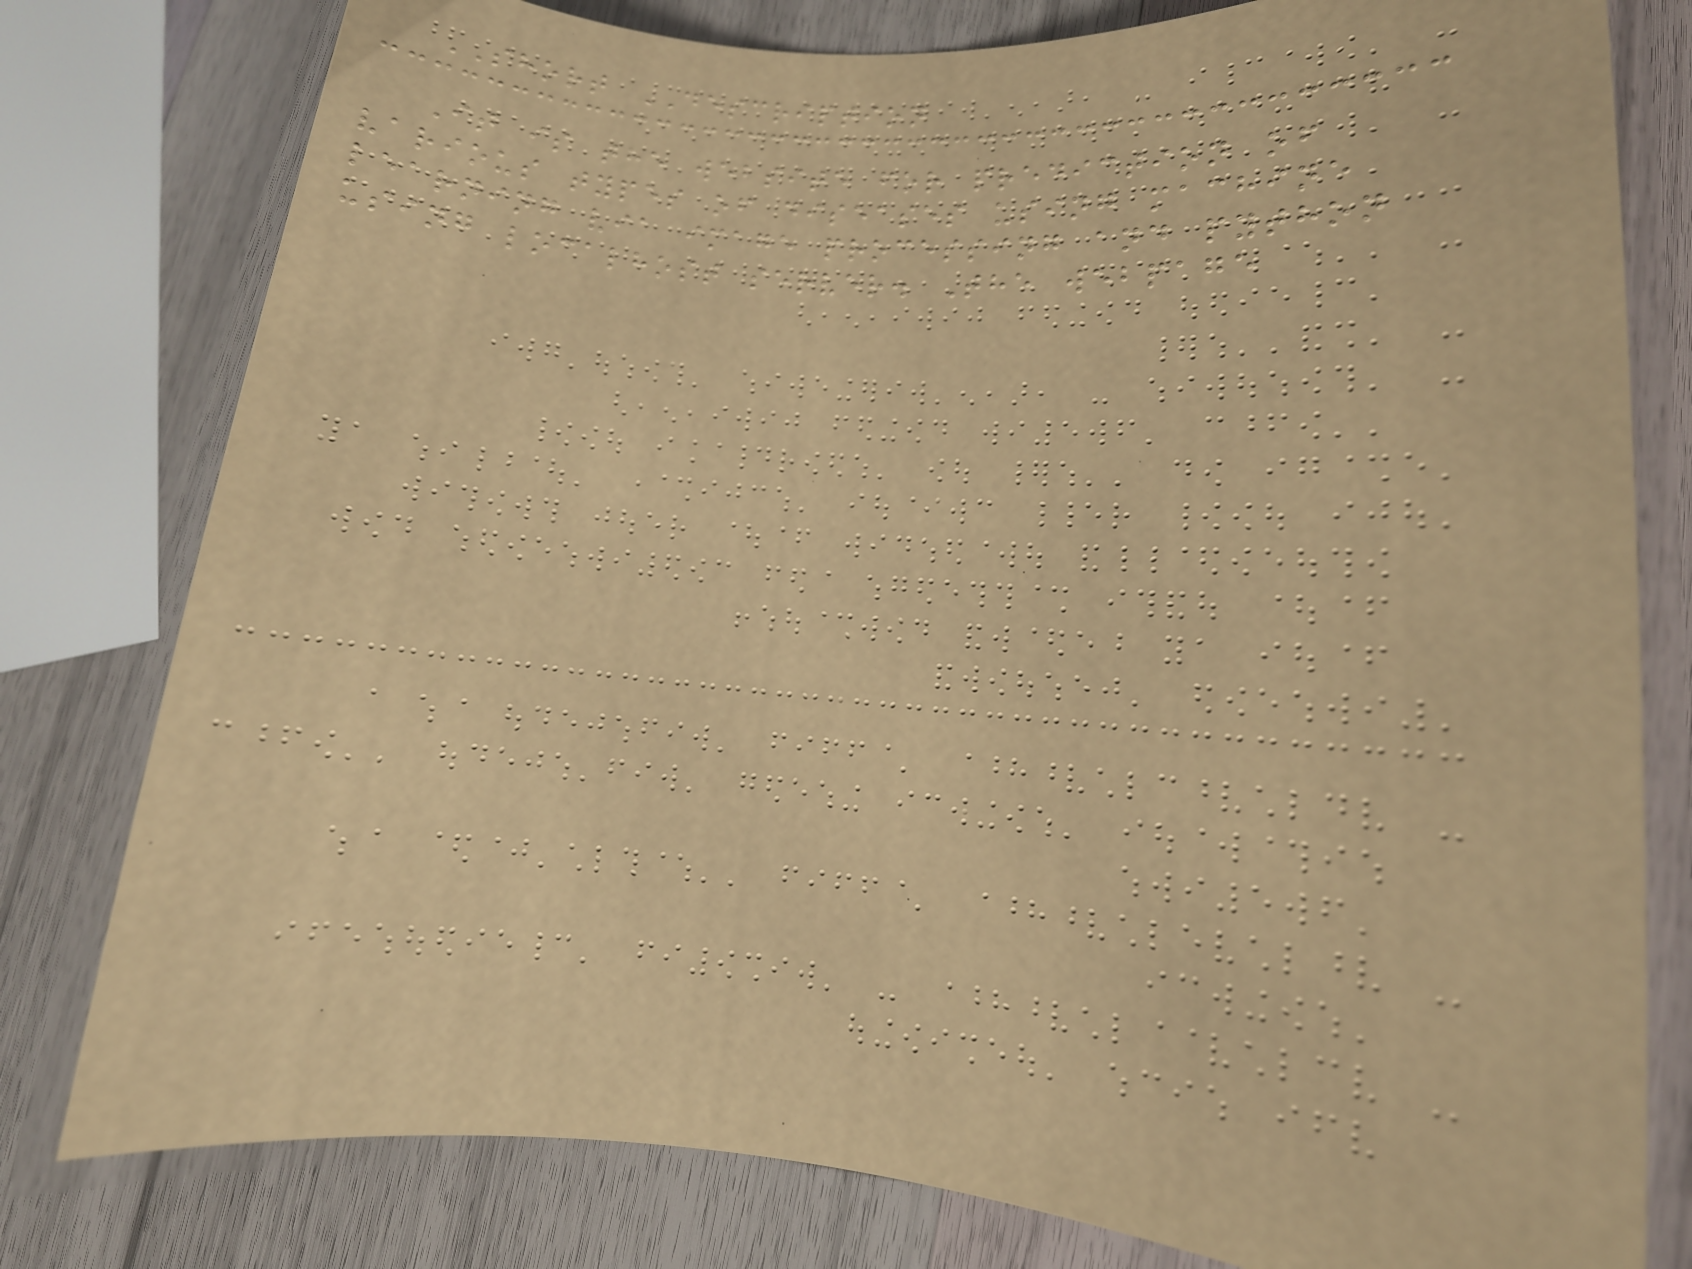SHORT DESCRIPTION
It is the website for prediction of
various types of diseases using machine
learning via image processing and python
using localhost server. The webpage
